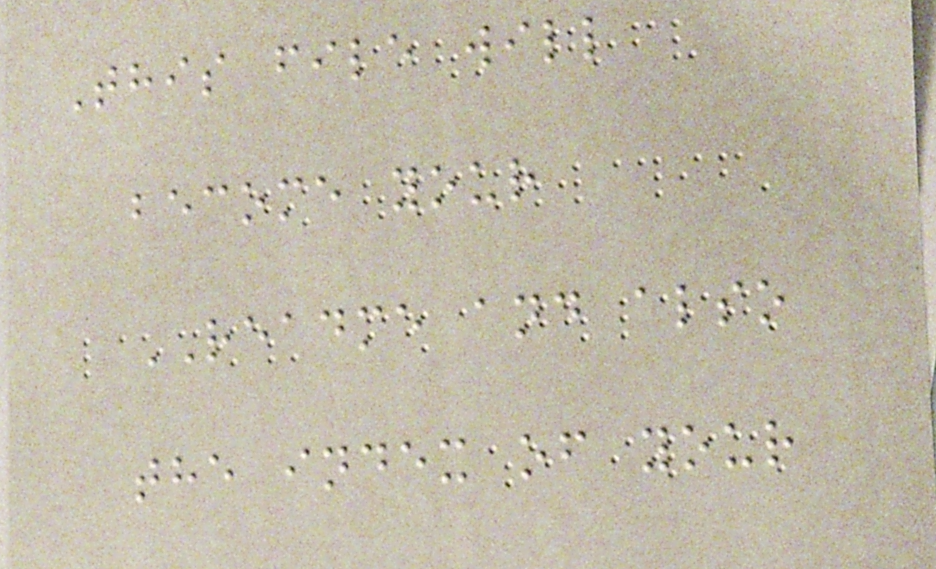This file will
become your
README and also
the index of your
